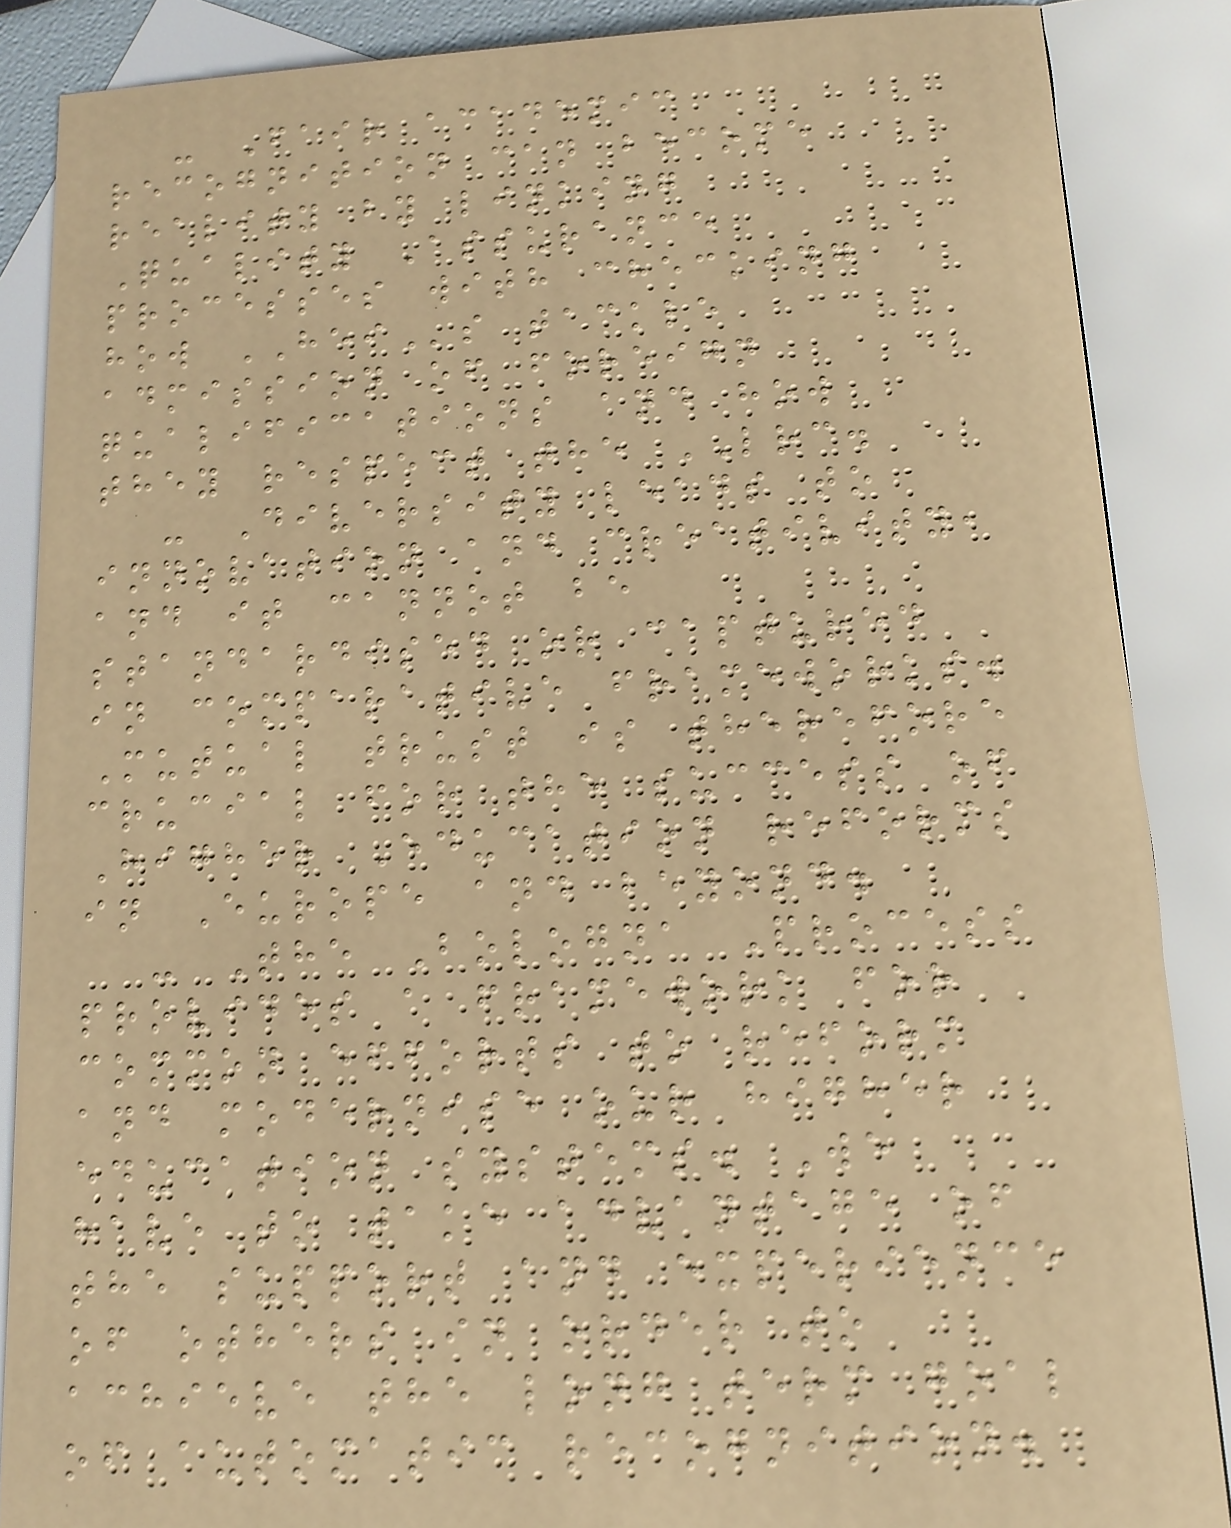- Fair academic
recognition can become
reality by linking
Quality Assurance
processes with checking
how HEIs tackle
admission of foreign
qualifications and how
they respect the LRC.
- Diversity leads to
innovation and creativity,
and it cannot be
standardised or captured
in comparative frameworks.
Mutual trust is therefore
crucial for the success of
Higher Education reforms
in Europe and beyond.
- The Bologna Process
provides a framework for
common efforts to reform
and modernise our higher
education systems. We
have to take advantage of
the support and experience
of others in order to
achieve the long term goal
of automatic recognition.
